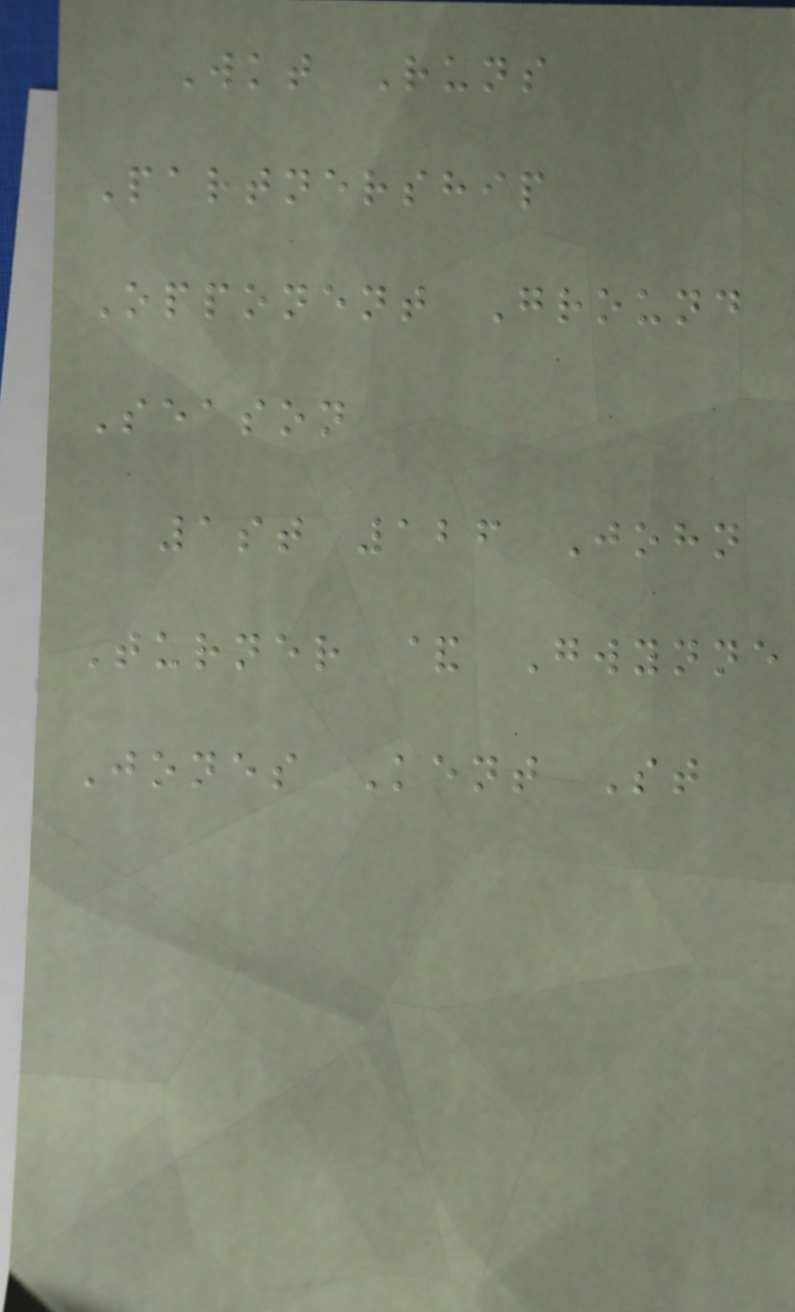Wkt Runs
Partnership
Opponent Ground
Season
1st 126 John
Turner & Gwynne
Jones Kent St
